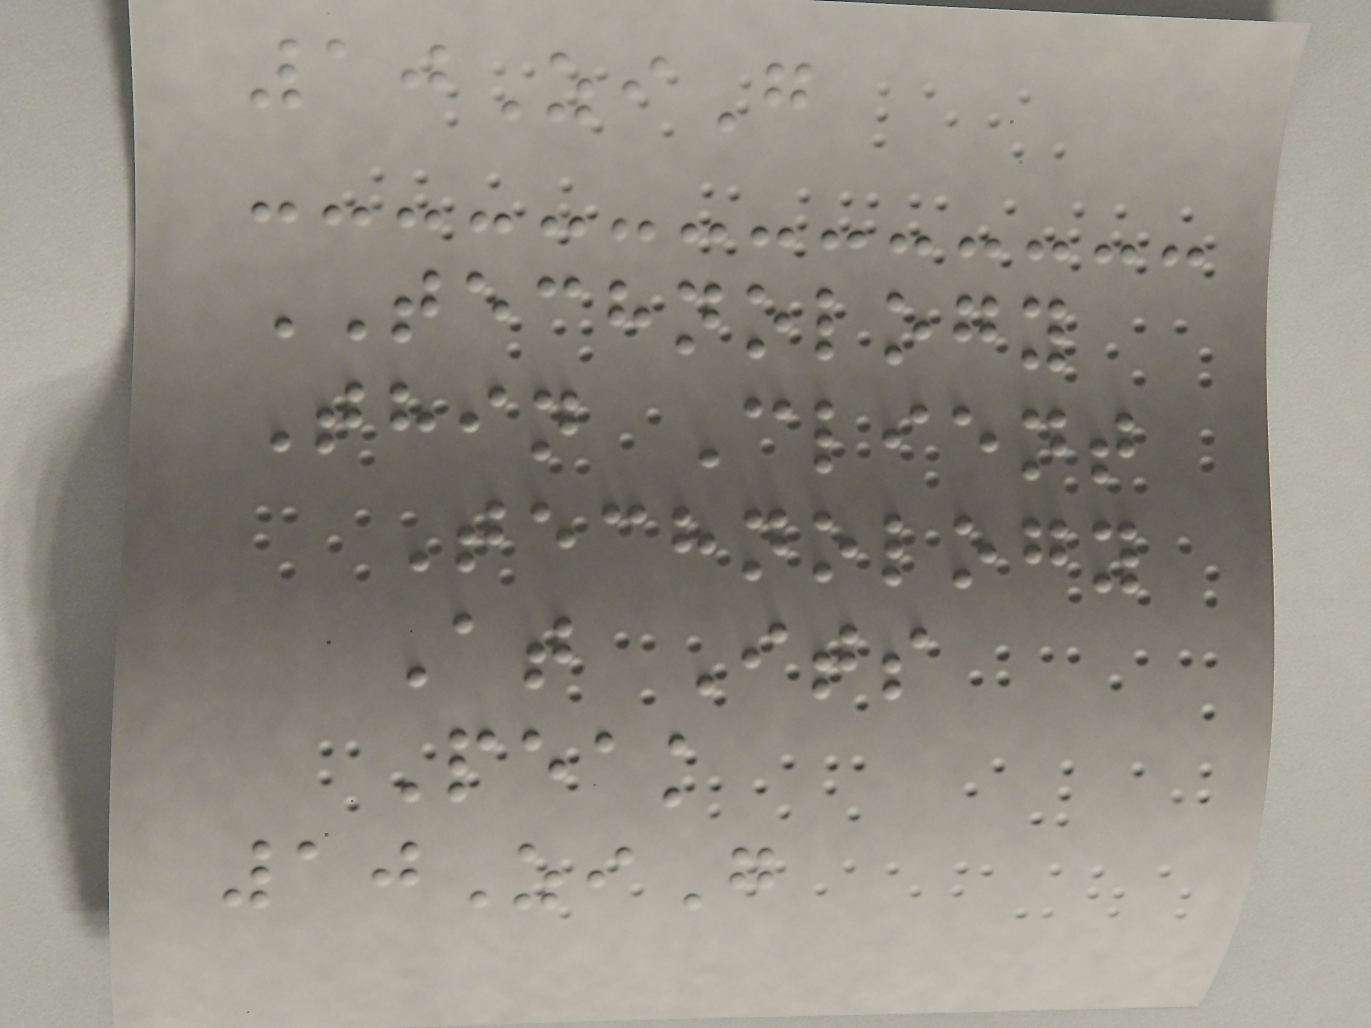10ZiG
TECHNOLOGY
Thin Client
Technology
At Its
Peak
10ZiG
